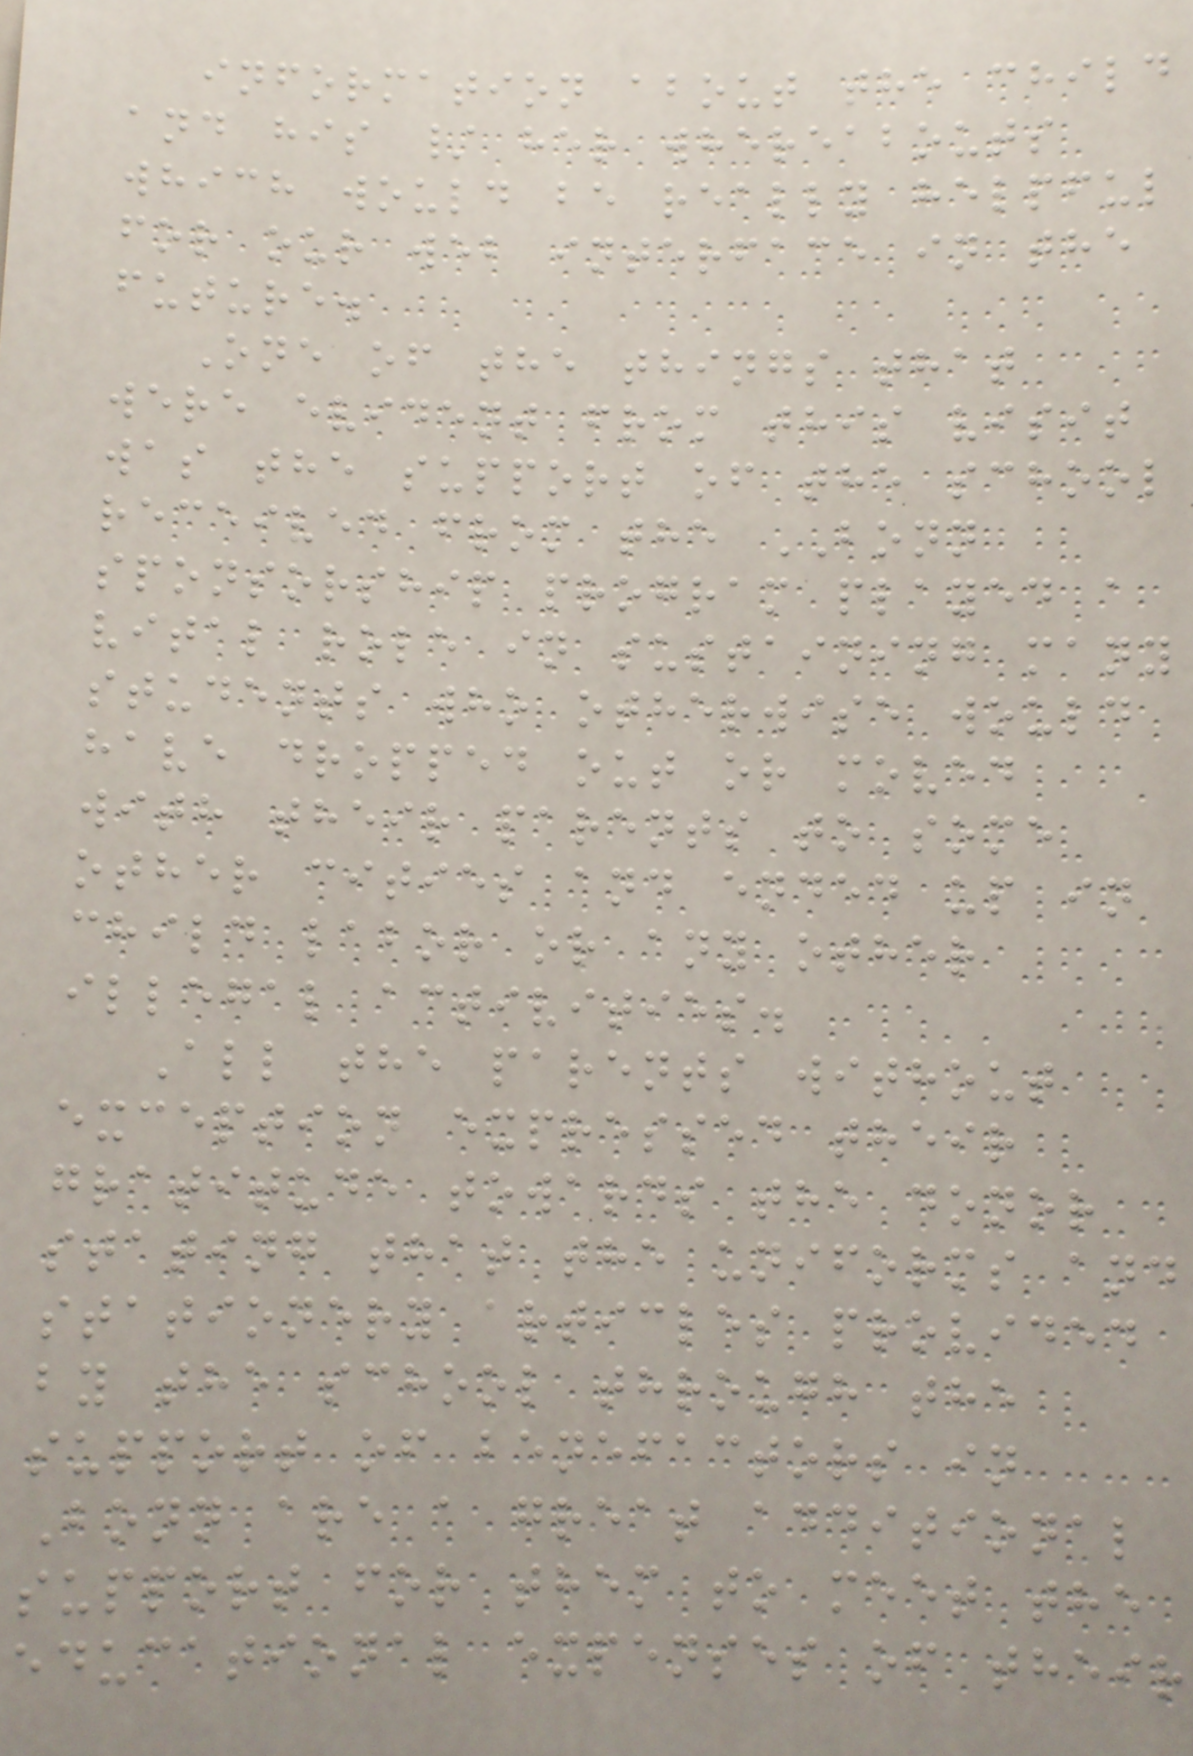information about the child
and his / her whereabouts
which would be really helpful
for our web interface in the
future.
One of the things that
were evident from this visit
was the support of the school
received from the BONN
sponsorship program played a
vital role in sustaining many
students who otherwise would
have dropped out or moved
with their parents to some
other cities and ended up in
child labor or any other
illegal activities.
All the parents without
exception expressed their
gratitude towards the donor
stating that the uniforms and
stationery articles provided
by the school through the
support of benefactors in
Bonn are a great additional
support for them to meet the
educational expenses of their
